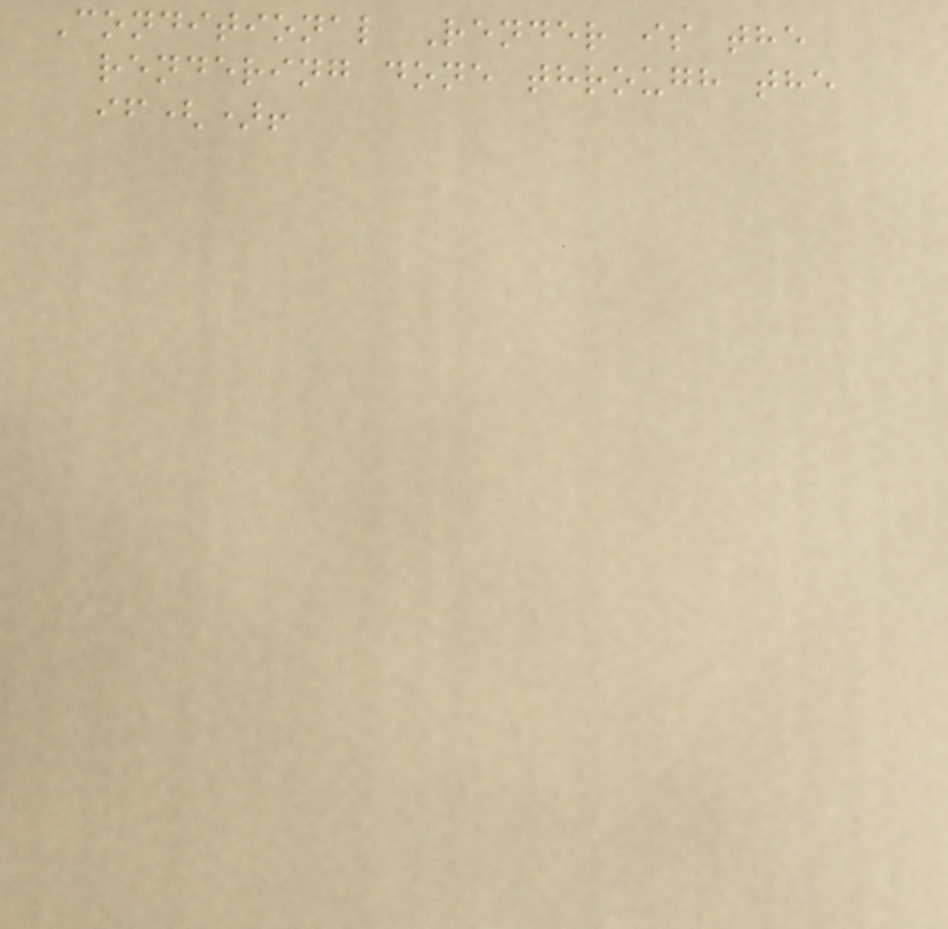Conditional Render is the
rendering done through the
if()!
